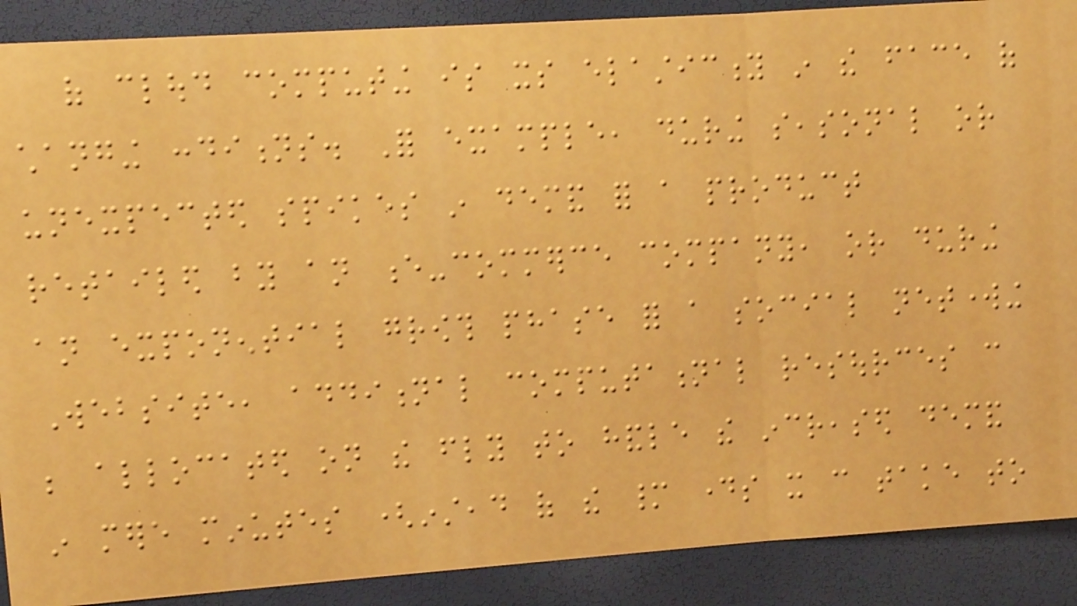of cloud computing is its elasticity in the face of
changing conditions. For example, during seasonal or
unexpected spikes in demand for a product
retailed by an e-commerce company, or during
an exponential growth phase for a social networking
Website, additional computational resources can
be allocated on the fly to handle the increased demand
in mere minutes (instead of the many days it can take to
